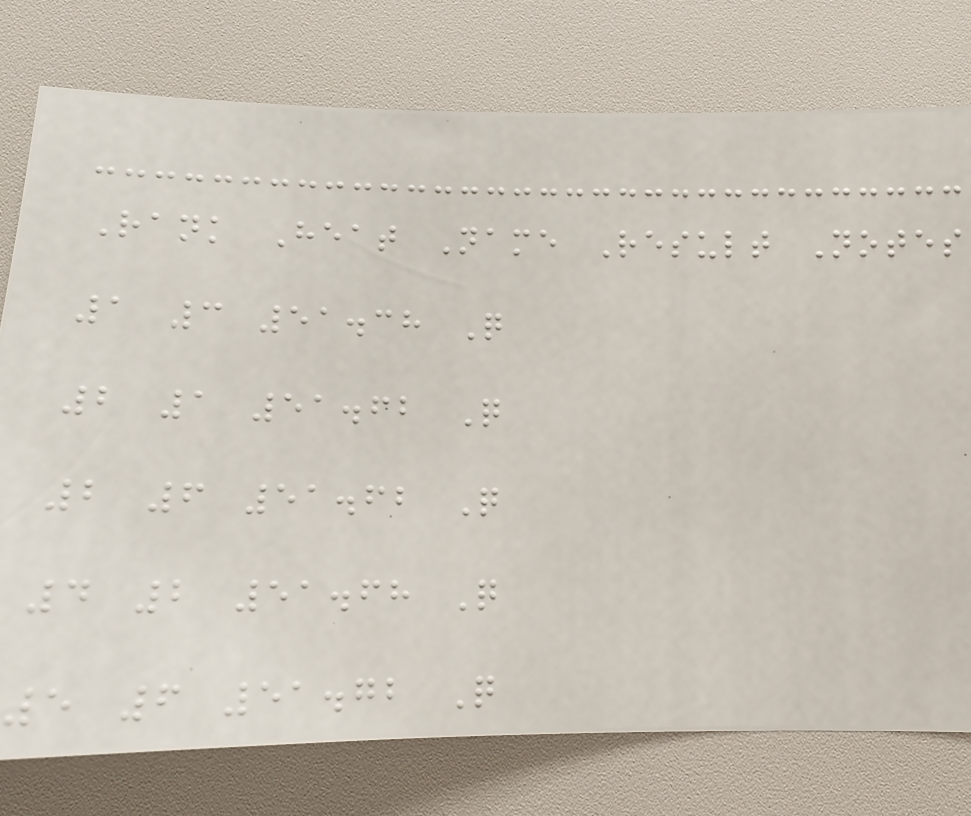Rank Heat Name Result Notes
1 3 51.38 Q
2 1 51.62 Q
2 6 51.62 Q
4 2 51.68 Q
5 6 51.72 Q
